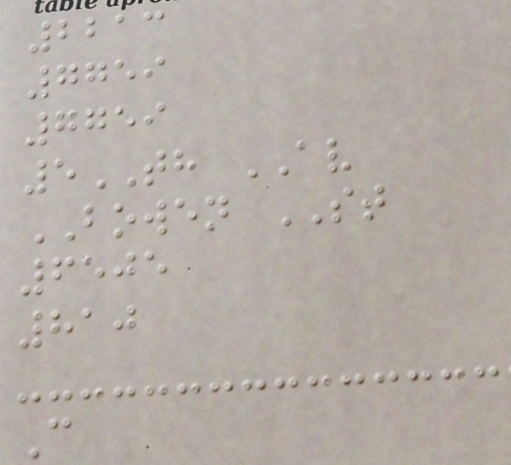2213
7759
7759
5TH AV
BOWEN ST
6505
810
C
